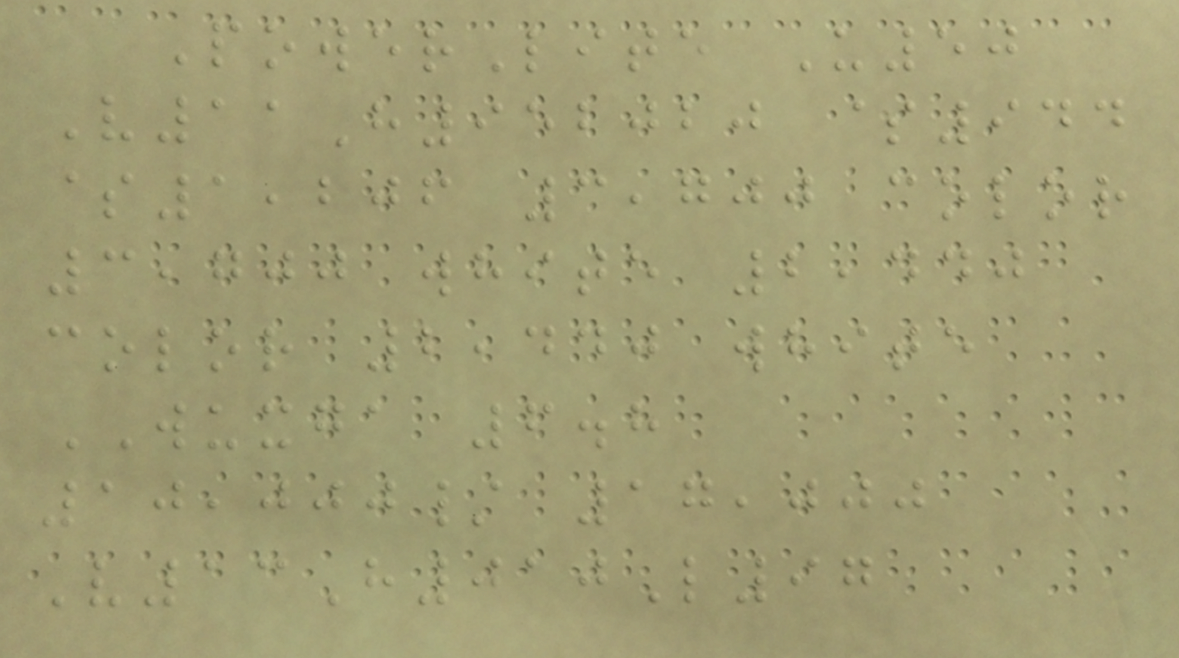PowerLite U50
V11H952020 $944
$1,206 3,700 color
3,700 white 2,440
color 2,440 white
WUXGA 6.8
10,000/ 17,000
V13H010L97
